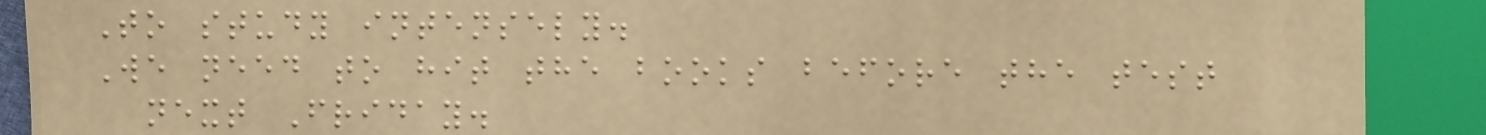To study intensely.
We need to hit the books before the test
next Friday.
